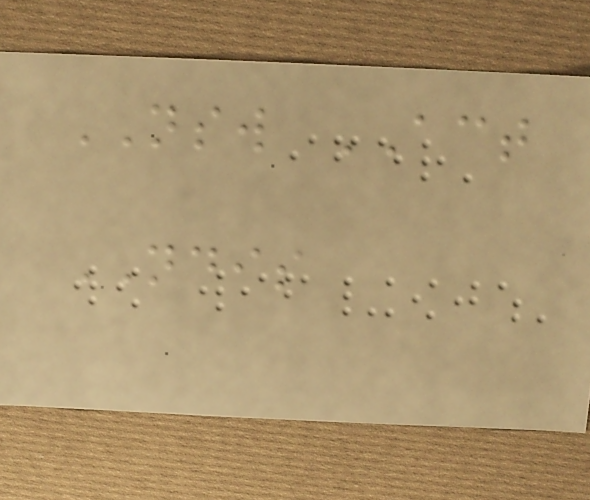NSW ACT
NDIS
